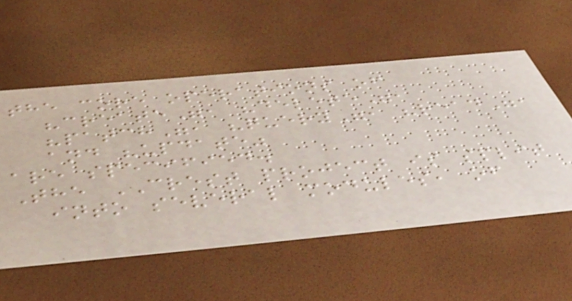the core operations of
"create", "delete",
"patch", "query", "read",
and "update"
are specified.
The CREST project is split
into several modules, of
